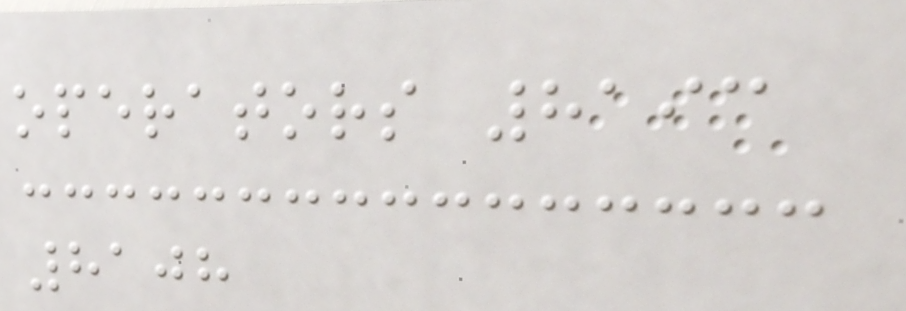operators 8193
8108
